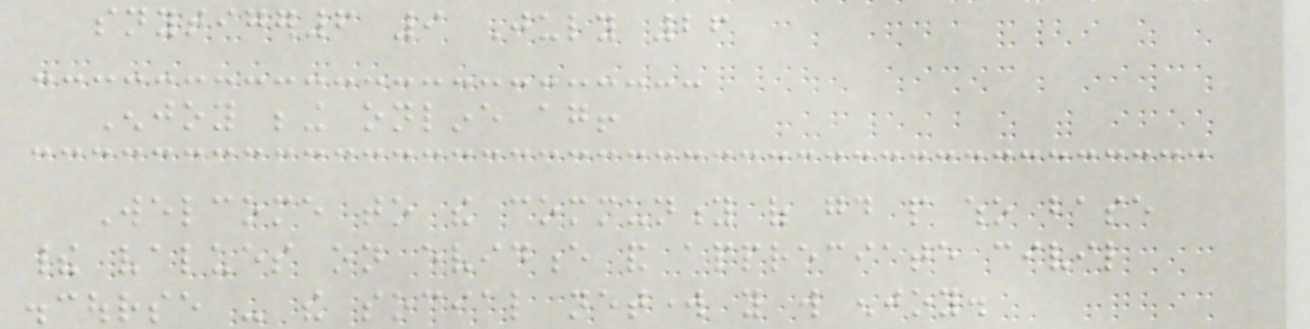snytiger6 9 July 26
Enjoy being online again!
Welcome to the community of good people who base
their values on evidence and appreciate civil
discourse - the social network you will enjoy.
